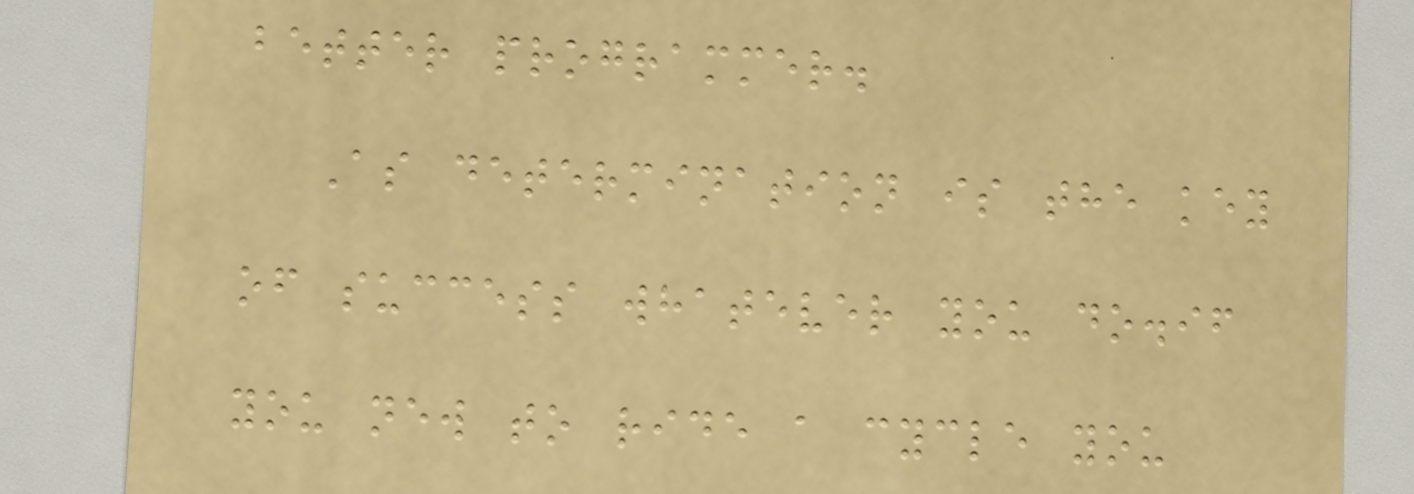better programmer.
As determination is the key
of success whatever you do.if
you new to ride a cycle you
